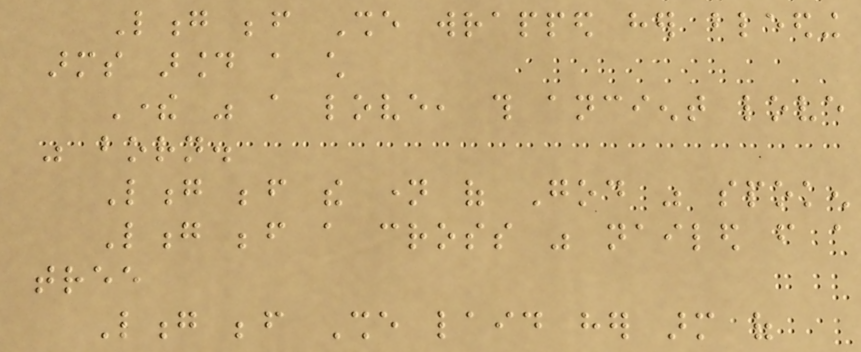Long before She wrapped her bleeding
arms around a child
There was a love, this ancient love
was born.
Long before the name of God was spoken
Long before a cross was nailed from a
tree
Long before She laid her arm of
